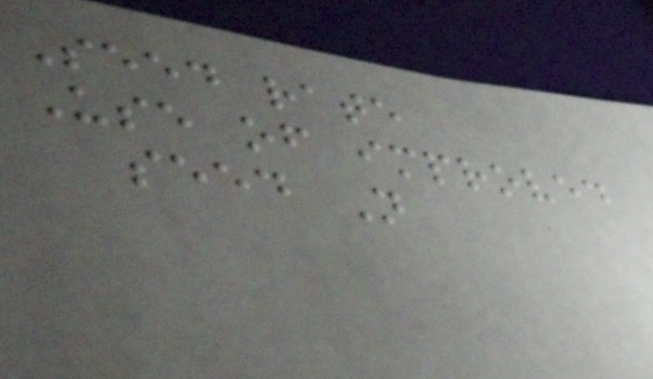Seed rate
Use of improved
seed N
